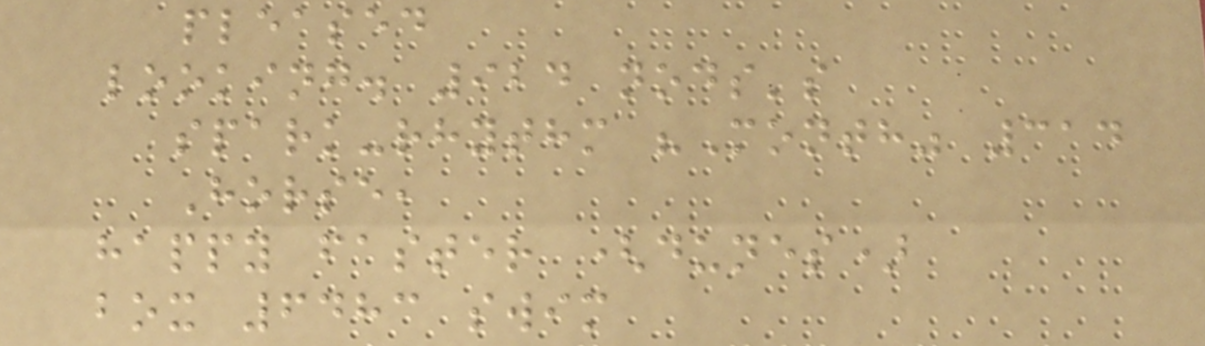pleased
looking. 924 nods's
spark-rhythm "Month" 314
Horse,
happy faster (dunes)
box 6483 swim
